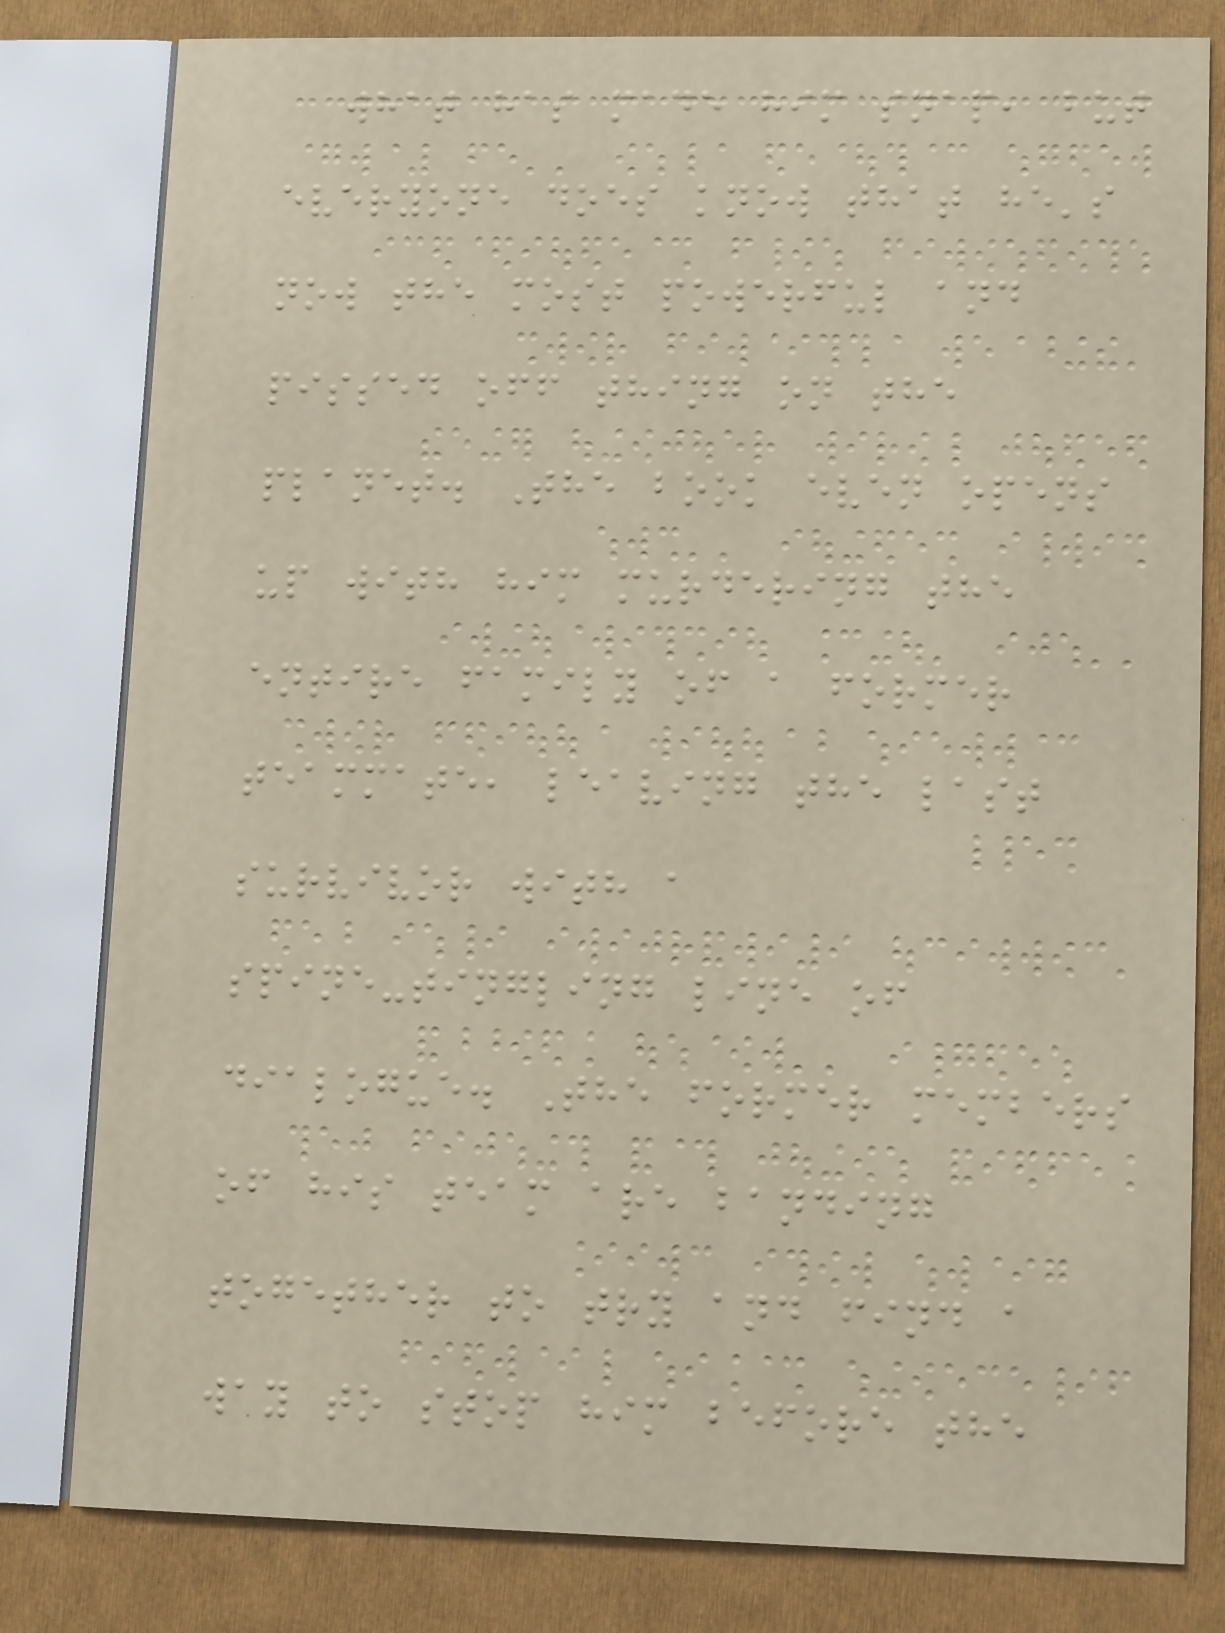what has made him snap, but
everyone does know that he's
now the most powerful and
pissed off thing on the
planet. The book even opens
up with him murdering the
entire family of a former
teammate, leaving the last
survivor with a
spine-tingling line of
dialogue. The former members
of his team are banding
together to try and find a
way to stop him before the
